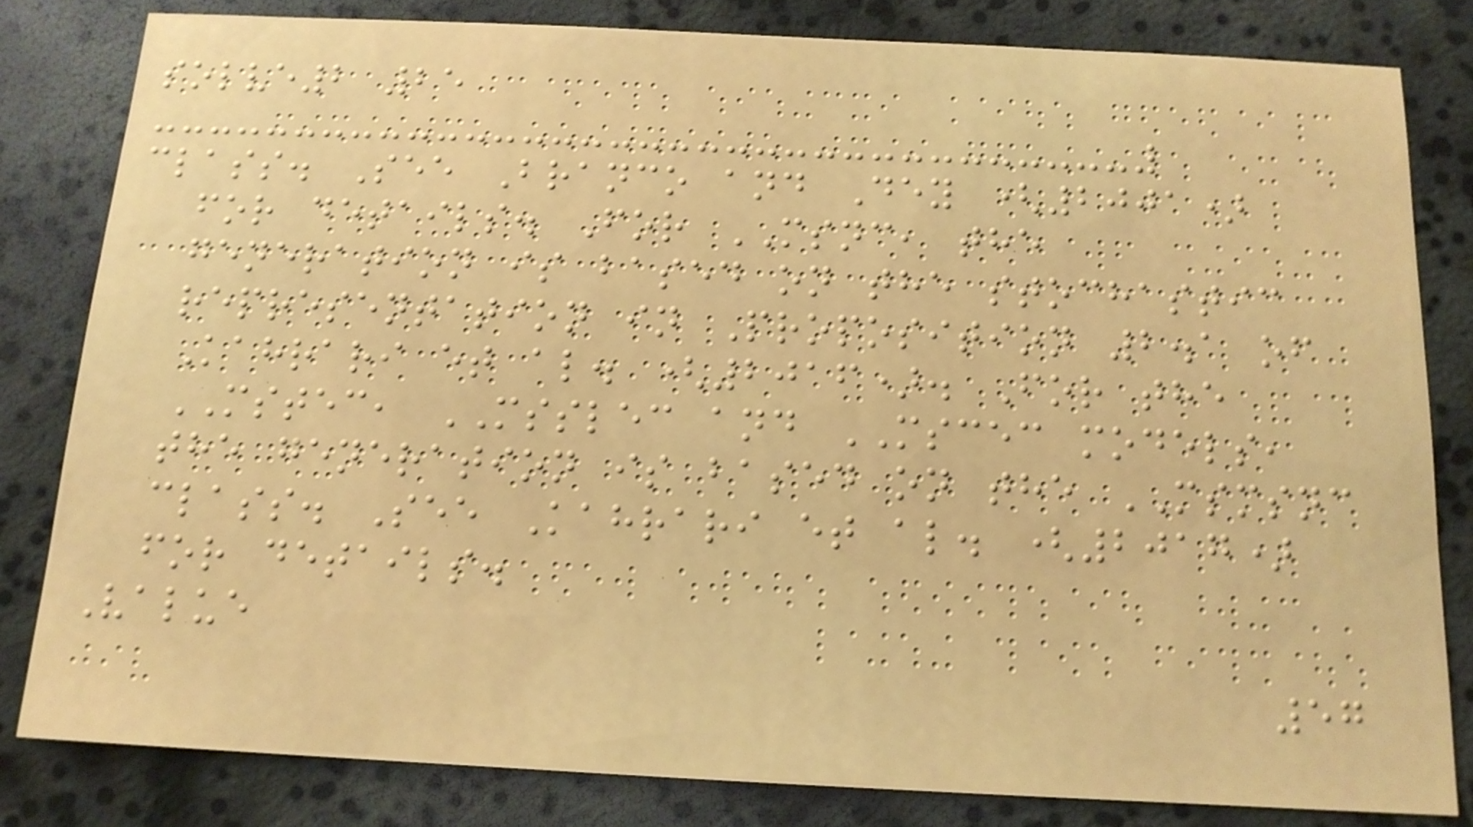solve2 25
class. See Branco and Dey (2001)
for details. For MSNC, the
generation is based on the stochastic
representation in Proposition 2.1 of
Kahrari et al. (2016). For the
MSTEC, MSSLEC and MSCEC models,
the generation is based on the MSMSNC
class. See Kahrari et al. (2017)
for details.
Value
57
